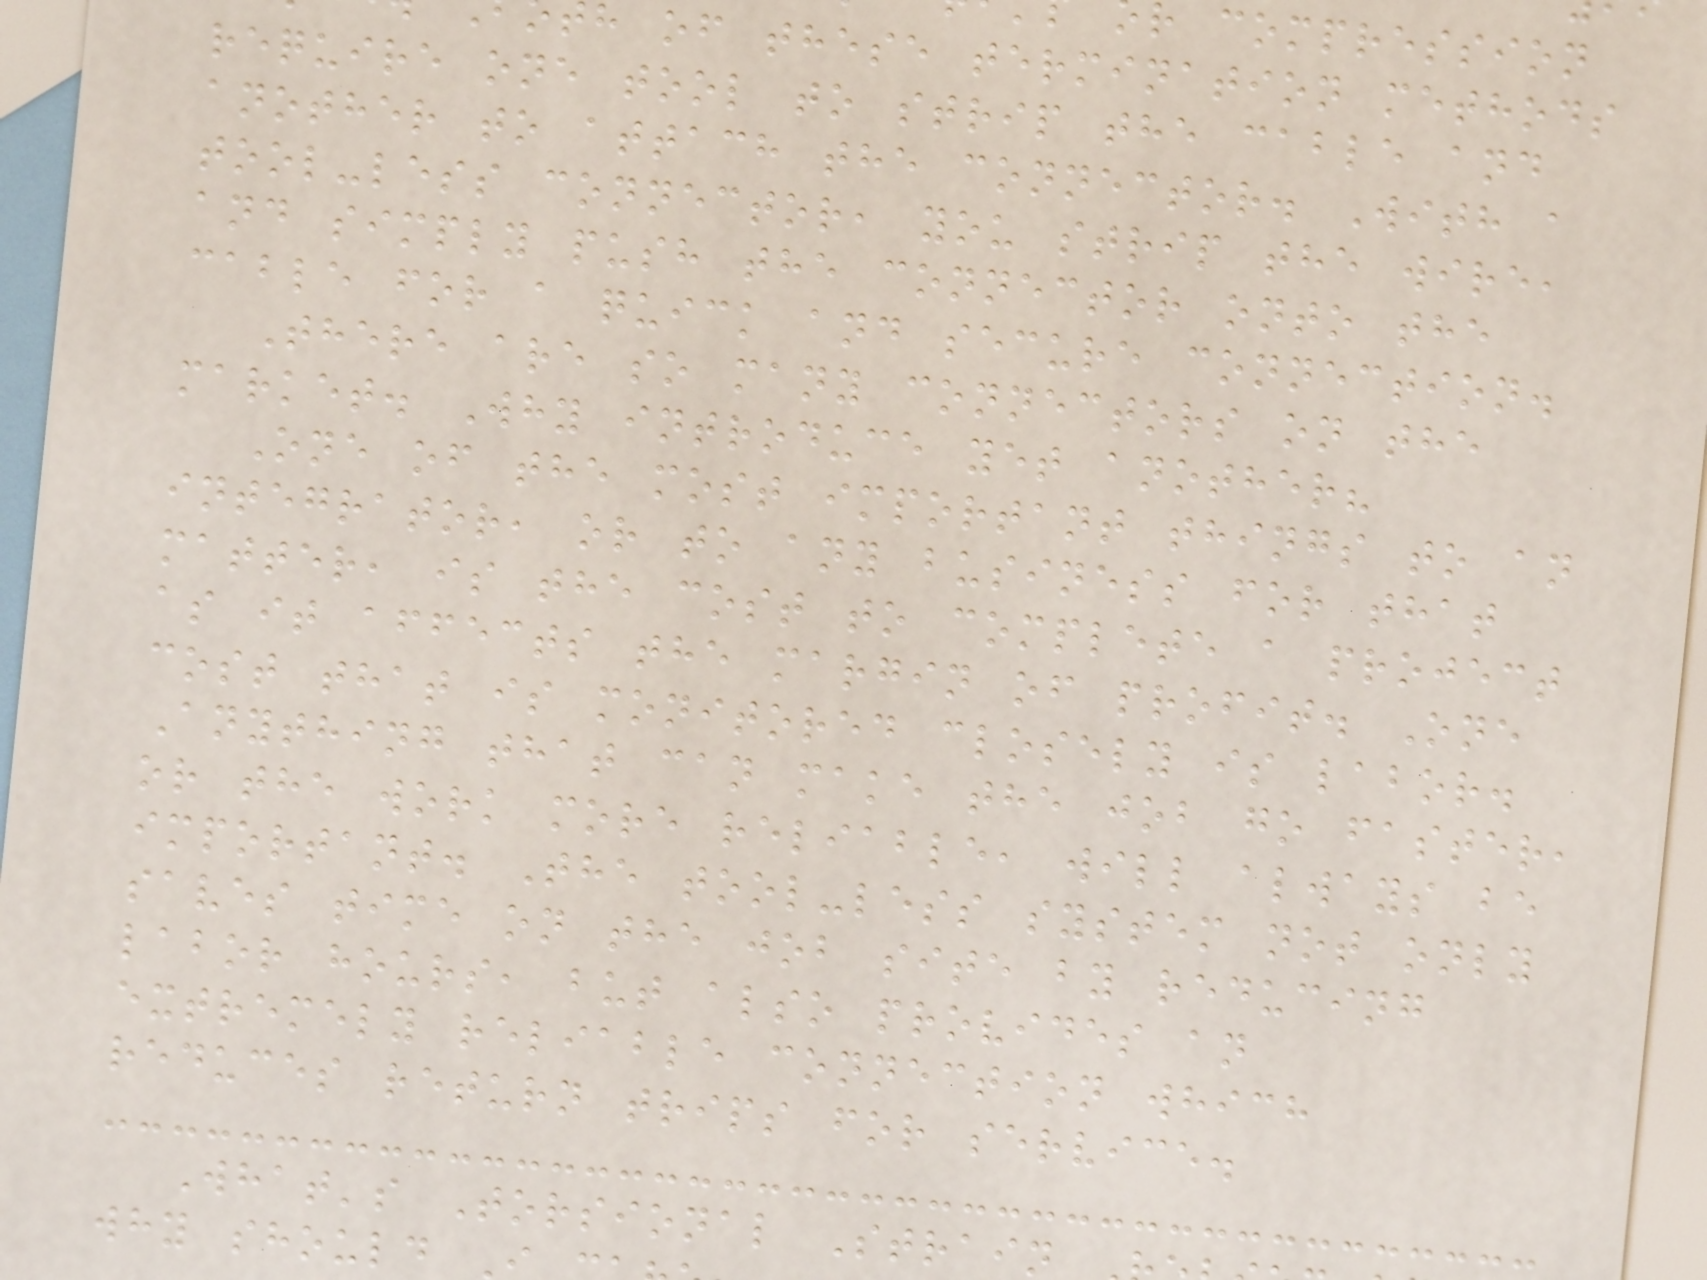r compression
h of these termination methods
require one tool to strip the cable and
another to attach the connector. With a
tool-less connector, you strip the wire,
and simply push the connector onto the
cable for a quick and secure connection.
There are so many connectors on the
market. Why introduce yet another?
One of the most important things to an
integrator, or to any business for that
matter, is the cost to complete a project
as it affects the margin of profit. One
cost that is monitored closely is labor.
Anything that can make the job go faster,
or the work more reliable, will always be
important. The tool-less system not only
saves time on the job site by reducing
labor hours, but also provides an
extremely reliable connection which
reduces return trips for service.
What's Torsional Strain
why should
